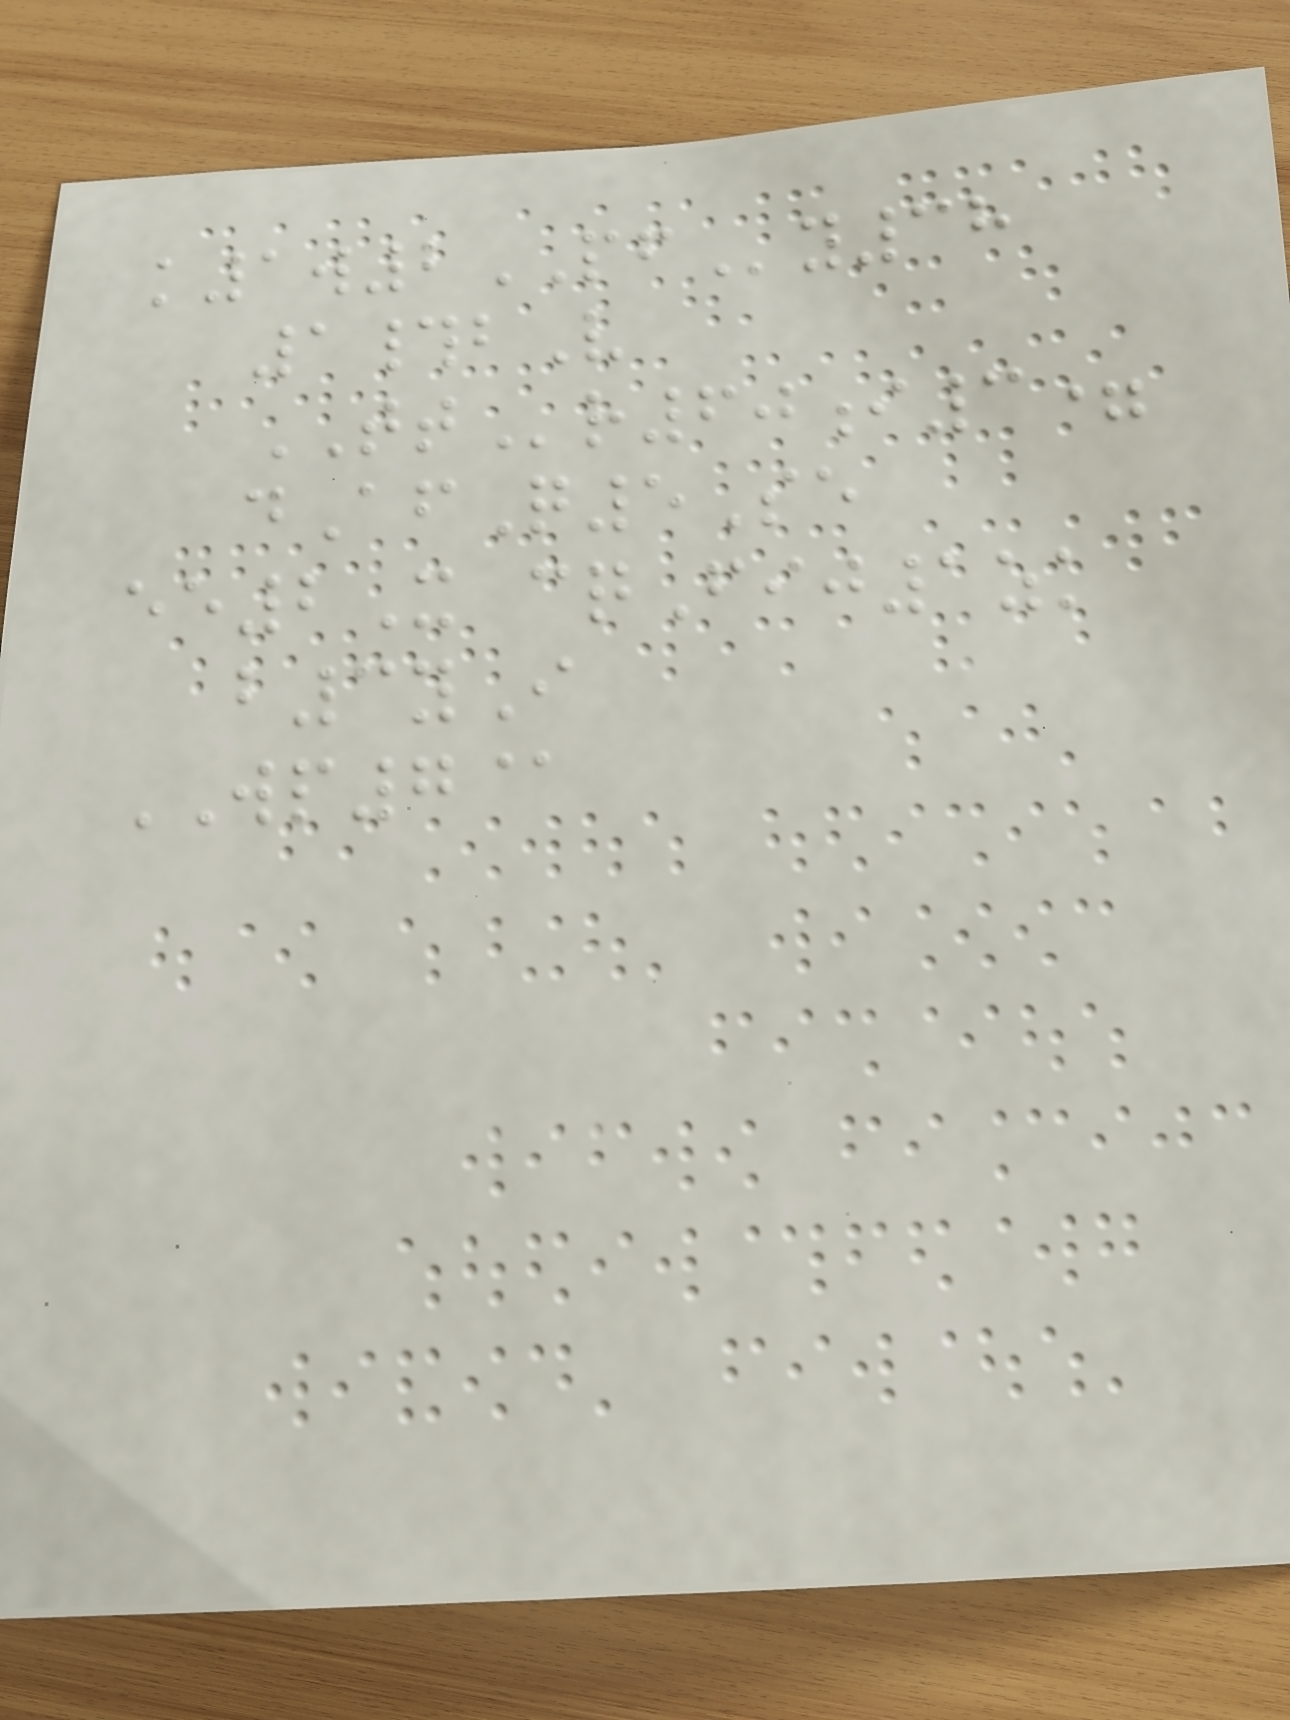k1w2PFy38
1#bV
TTr60i3=
dAfQ5Se
ee2X cqFij1zk
b3yI
WP7@
